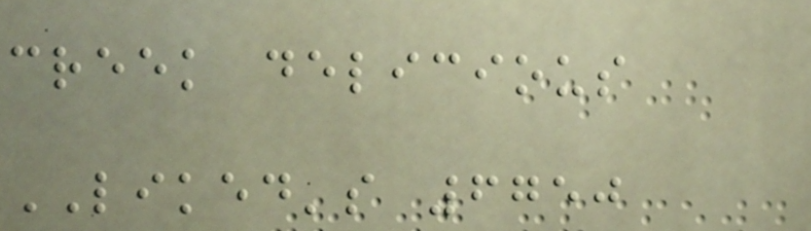creek delicious
LIKED's 6750
